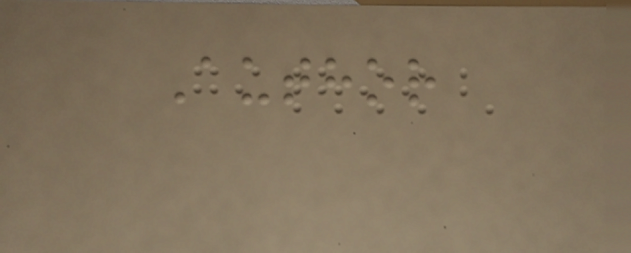Author
